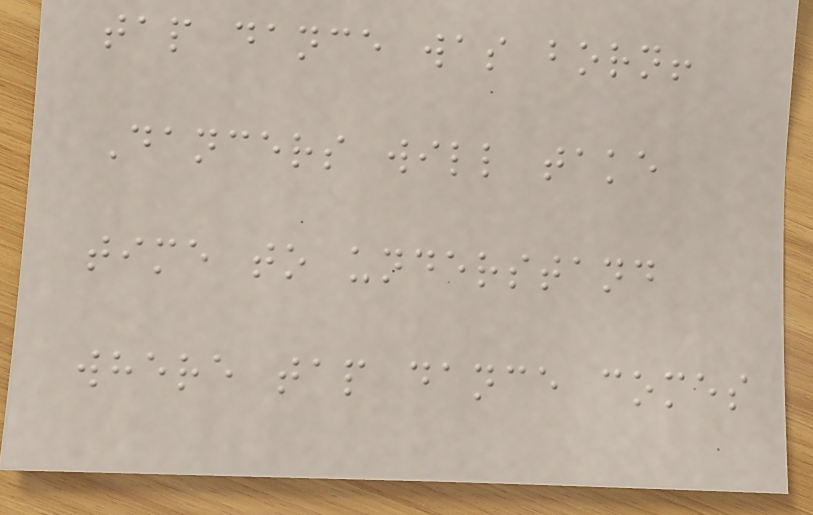tap dance was born!
Dancers will take
time to understand
where tap dance comes
